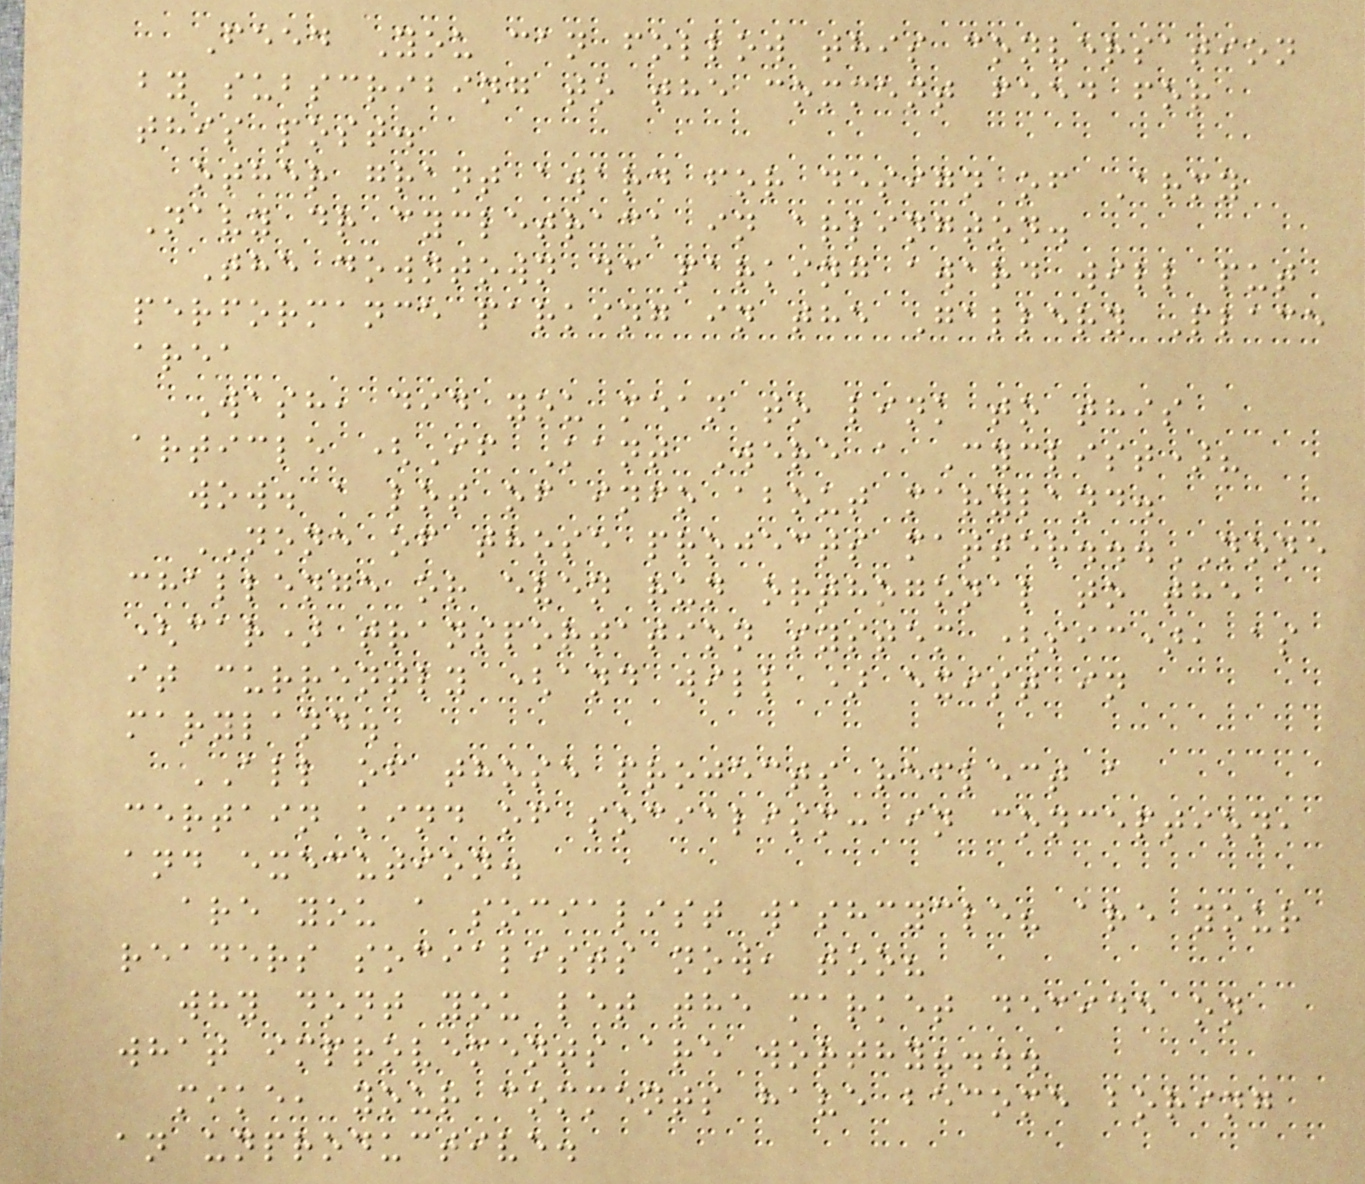Feed You can follow this conversation
by subscribing to the comment feed for
this post.
other grant award for design of Army
Navy dr cycletrack in arlington.
The downtown dc parking award will put
performance parking in the Gallery Place
area
Wash, did you mean to link to this
article (If Kant Were a Cyclist)?
wow. a lot of info about maryland.
NONE of those projects matter...NONE
challenge or even run orthogonal to the
(car) transportation system (sic), as
it currently (and will ) exist in
maryland.
ALL of those projects reflect a
certain kind of socialism: in conception,
and execution.
are you a socialist washcycle? are your
readers socialists now, too?
why dont you let the market decide on
what improvements are worthy?...
mike, your comments have become boring
an unproductive.
